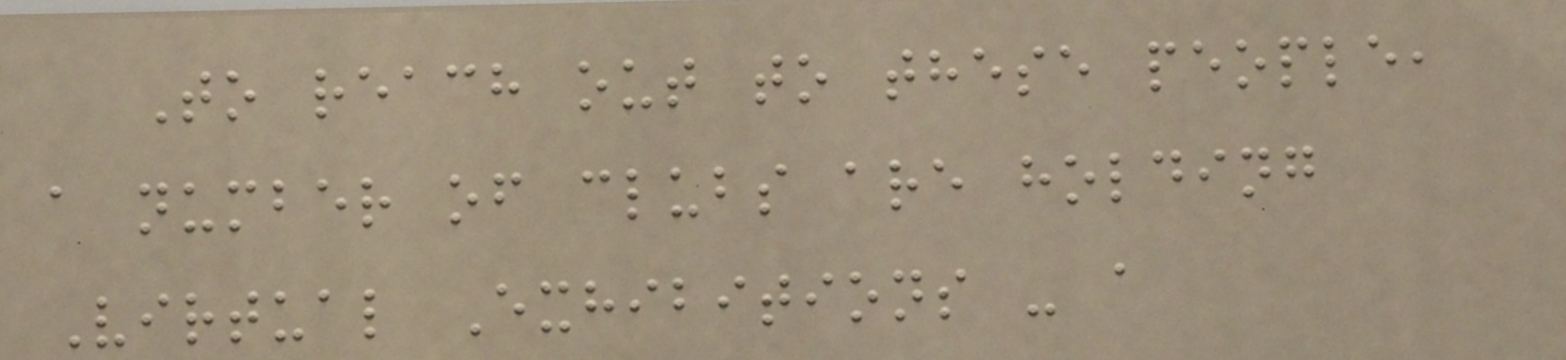To reach out to these people,
a number of clubs are holding
Virtual Exhibitions - a
